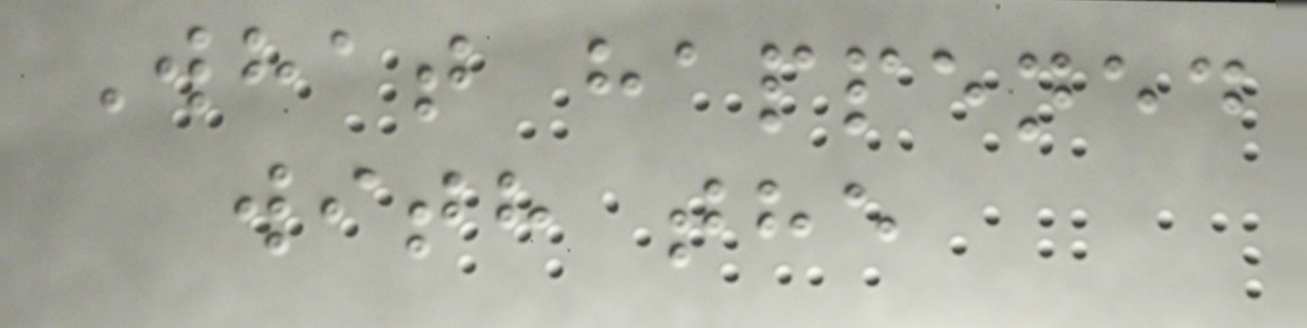What happened
with the
